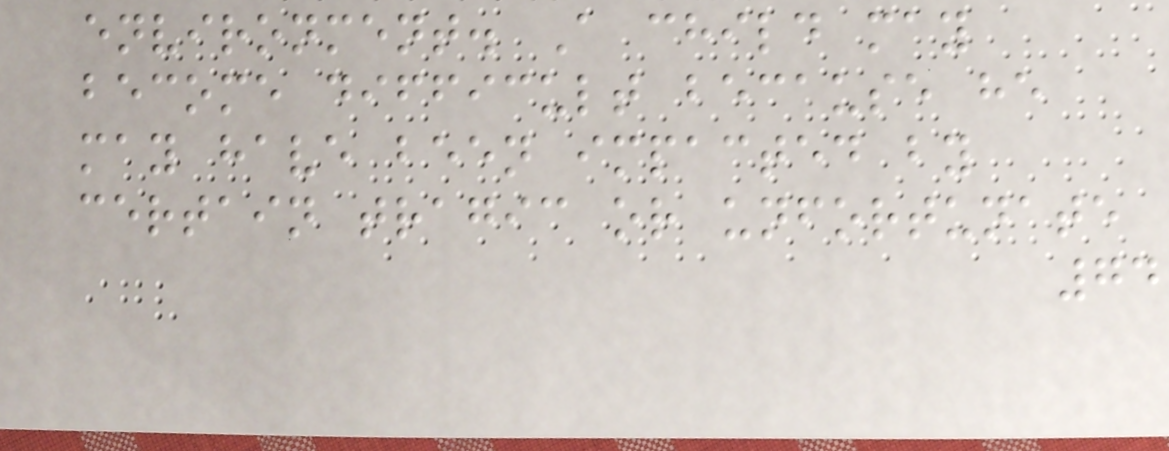environment. A child may
become difficult because he
may have been impacted by
certain tragic or unfortunate
74
